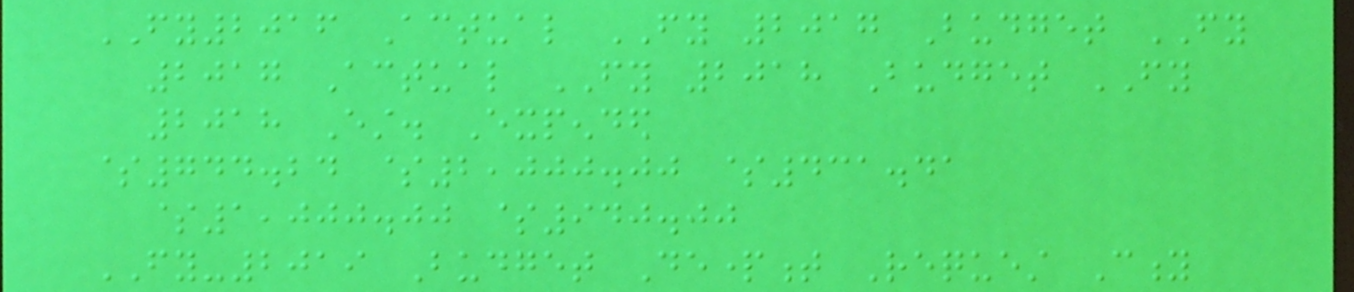FY2016 Actual FY 2017 Budget FY
2017 Actual FY 2018 Budget FY
2018 Est. Expended
$744.24 $2,000.00 $431.41
$1,000.00 $940.00
FY-2019 Budget Department Request City
